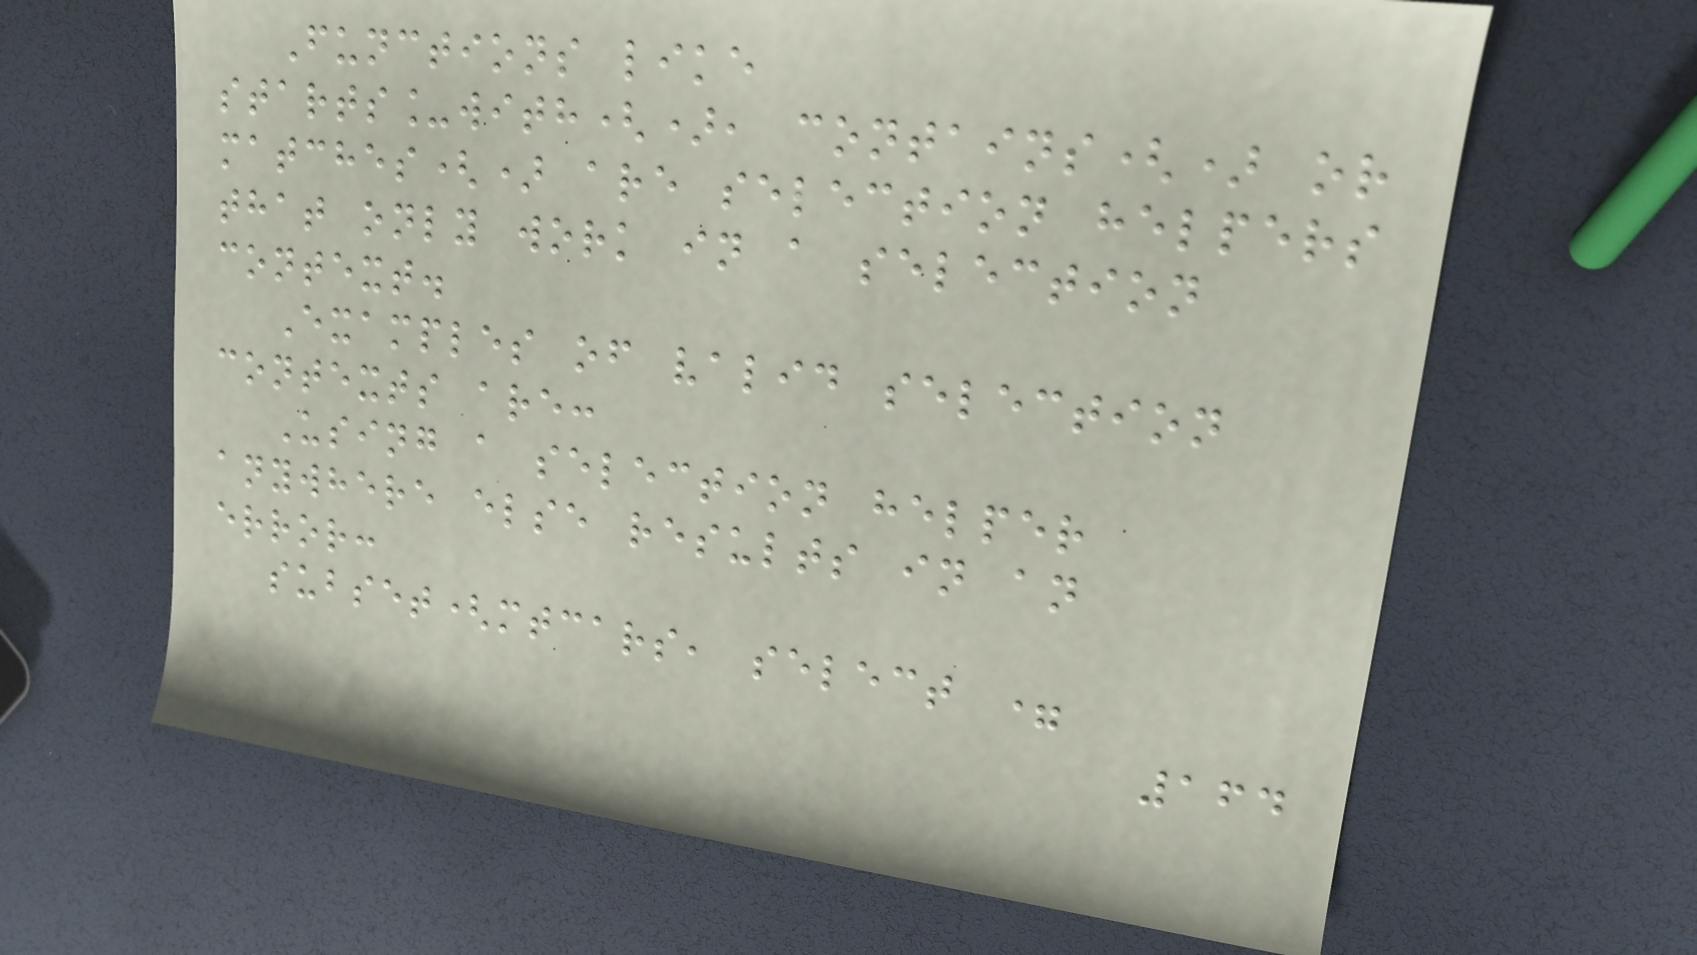Functions like
starts_with(), contains() or
matches() are selection helpers
that only work in a selection
context.
Examples of valid selection
contexts are:
Using a selection helper
anywhere else results in an
error:
subset(mtcars, select =
164
